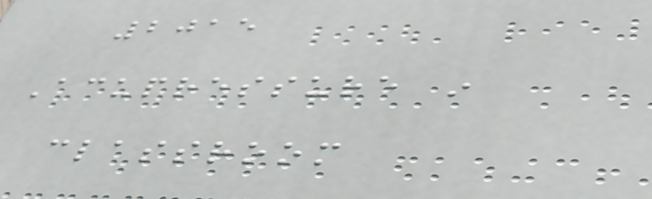2015
Acupressure in
classroom
